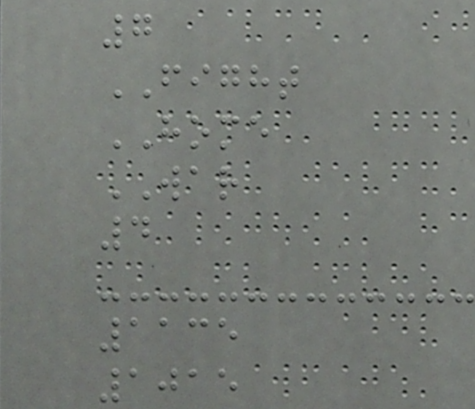7
FIGHT
HOME
WAR
4
1135
1015
